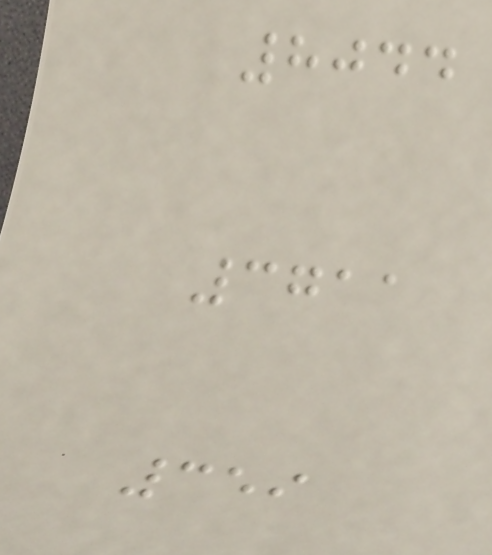8044
3711
359
